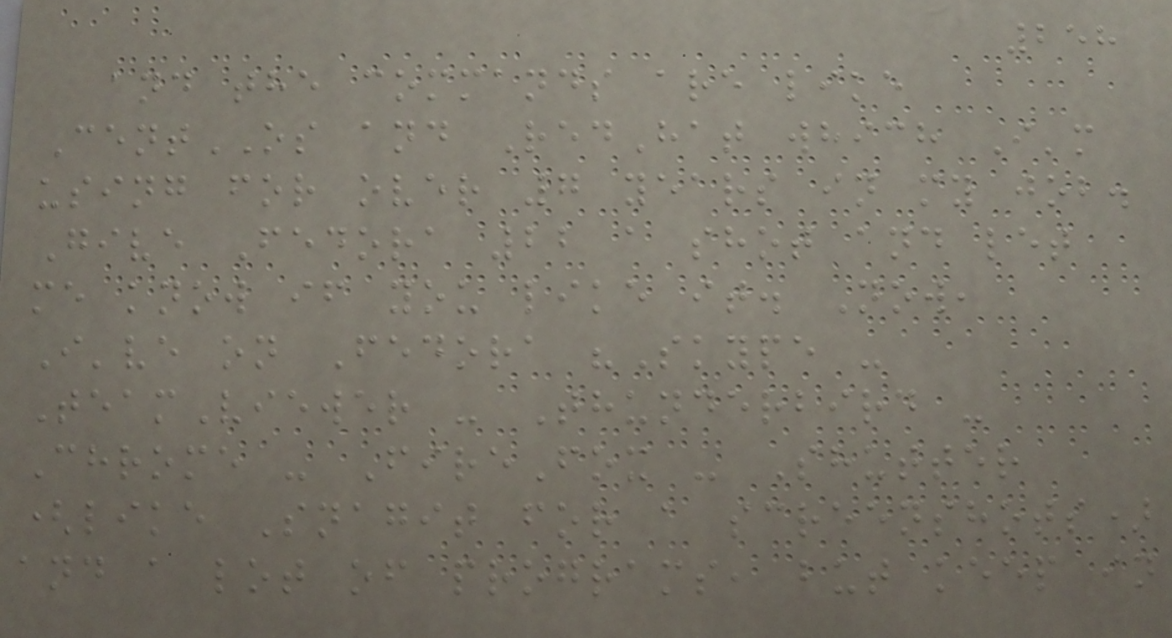258
and the commands are like
CentOS and RedHat which I'm
using for over 7 years in my job.
Give Fedora 22 a shot and let
me know if you like it. Now,
I've on Fedora "Skype -
TeamViewer - Thunderbird -
Chrome - FireFox - Shutter
(like Snagit for a screenshots)
and a lot of programs, but keep in
